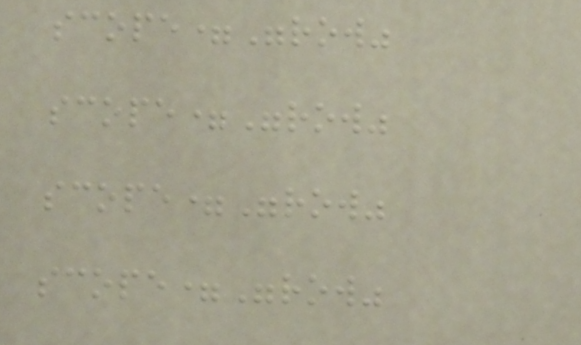scope="row"
scope="row"
scope="row"
scope="row"
